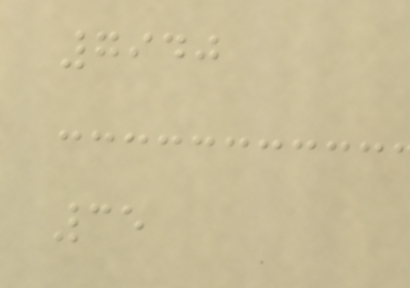7940
35
